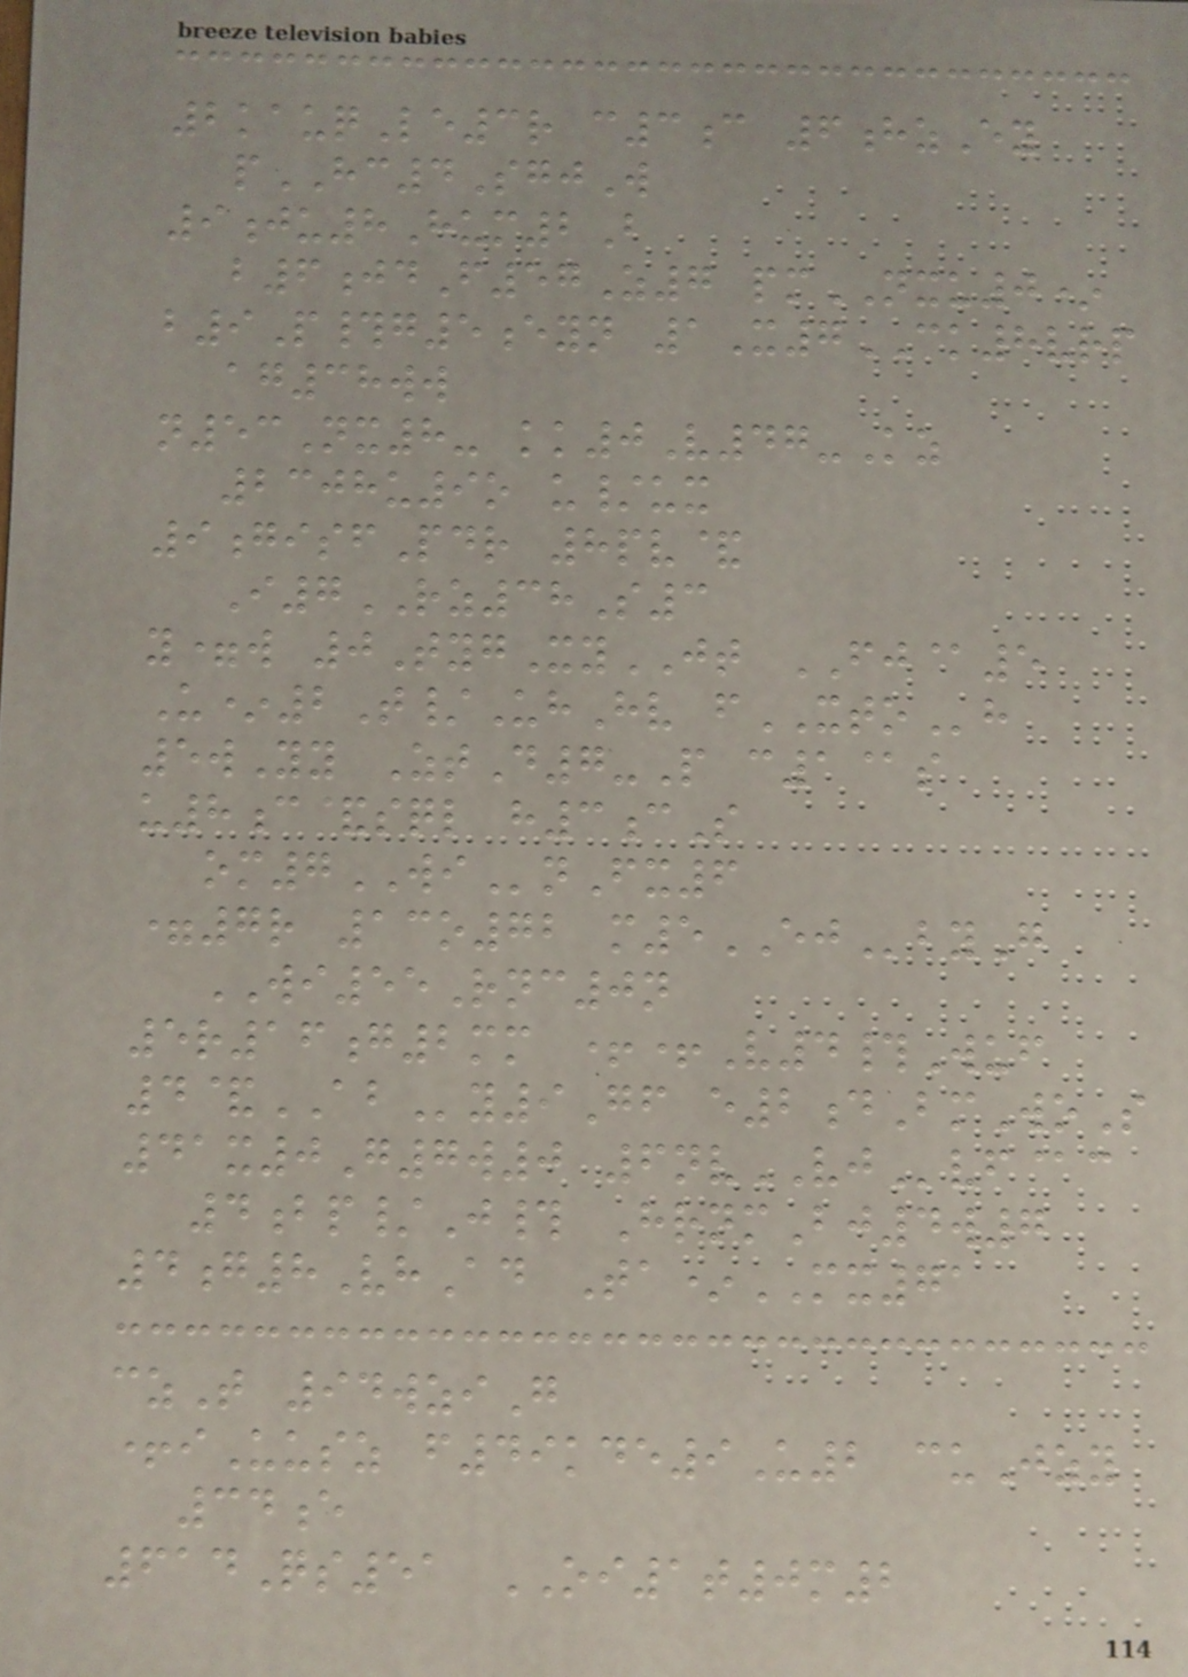2kauqLe3r c3c 6hzEy
pHC4SgjW
9ju8Hum2B
b6jdF57Z7 pmNXU0*
b9P#g5eyn 1X7CK8vrp
ag38ww
n53Nx8- kk0V47-Kz
2308u9o u/ux
9gisfPdr 8pv&
I7RZ38S3
y=w 0TygXyJT FJ@5
U*2T/UhHv fXTOh
5wYy ZtD7-P c1@s
u8c&sql h3cS
om7WInFx6
=7r 13o72 m5EJbyG
WI55Rnc0n
5r16g2mm ++V4#Wuf
4&ABy9Gf e2dBmWoS
41x0G7w0 6nvVJvf@c
4bp/J# HrnmBj4w7
4g8VhAd Ta*MX71
czT 94wziG
+iUusz f49kde9U2 cuJzy
34e
614Qs51 OI1t0m2
